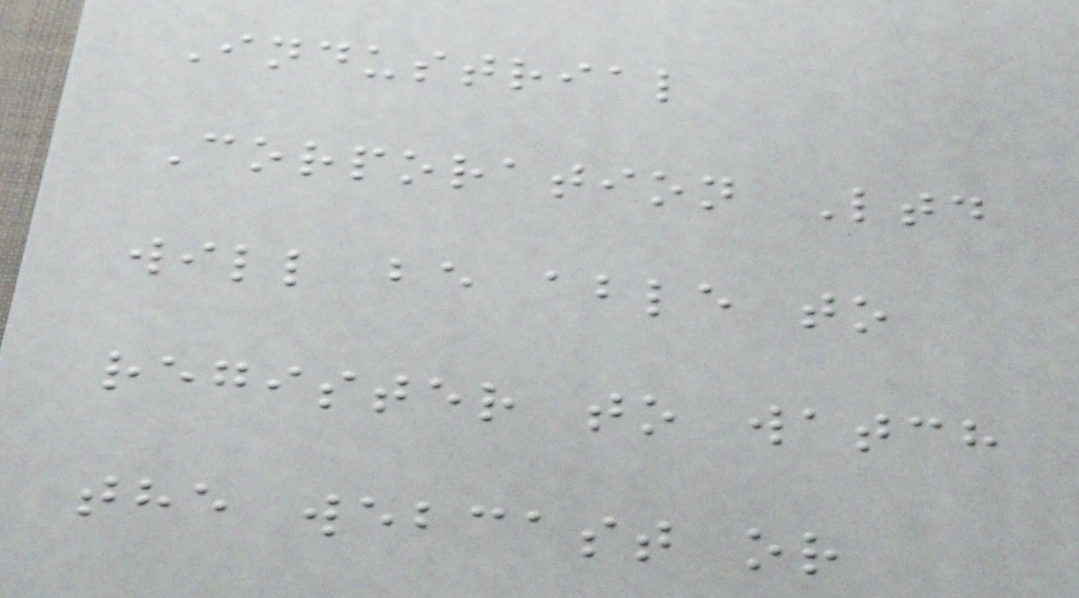Industrial
Corporation Ltd
will be able to
register to watch
the webcast or
